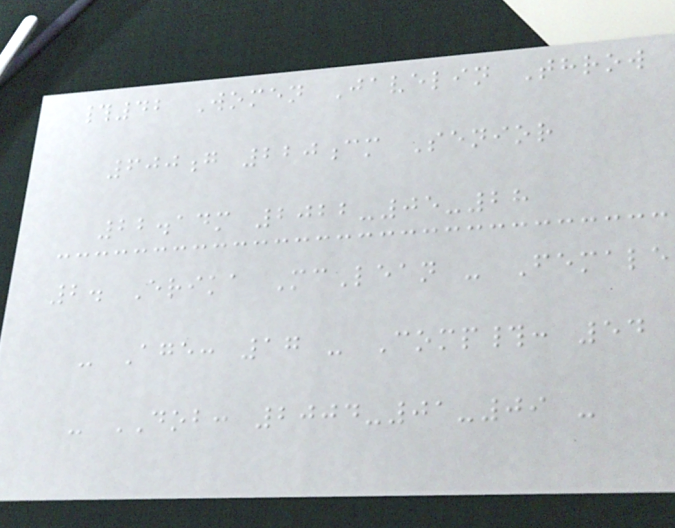#42 Women Javelin Throw
600g 220cm Senior
22.14m 2022-05-28
2. Erika McLean - Female
- Age: 17 - Comp#: 54
- DOB: 2004-01-09 -
